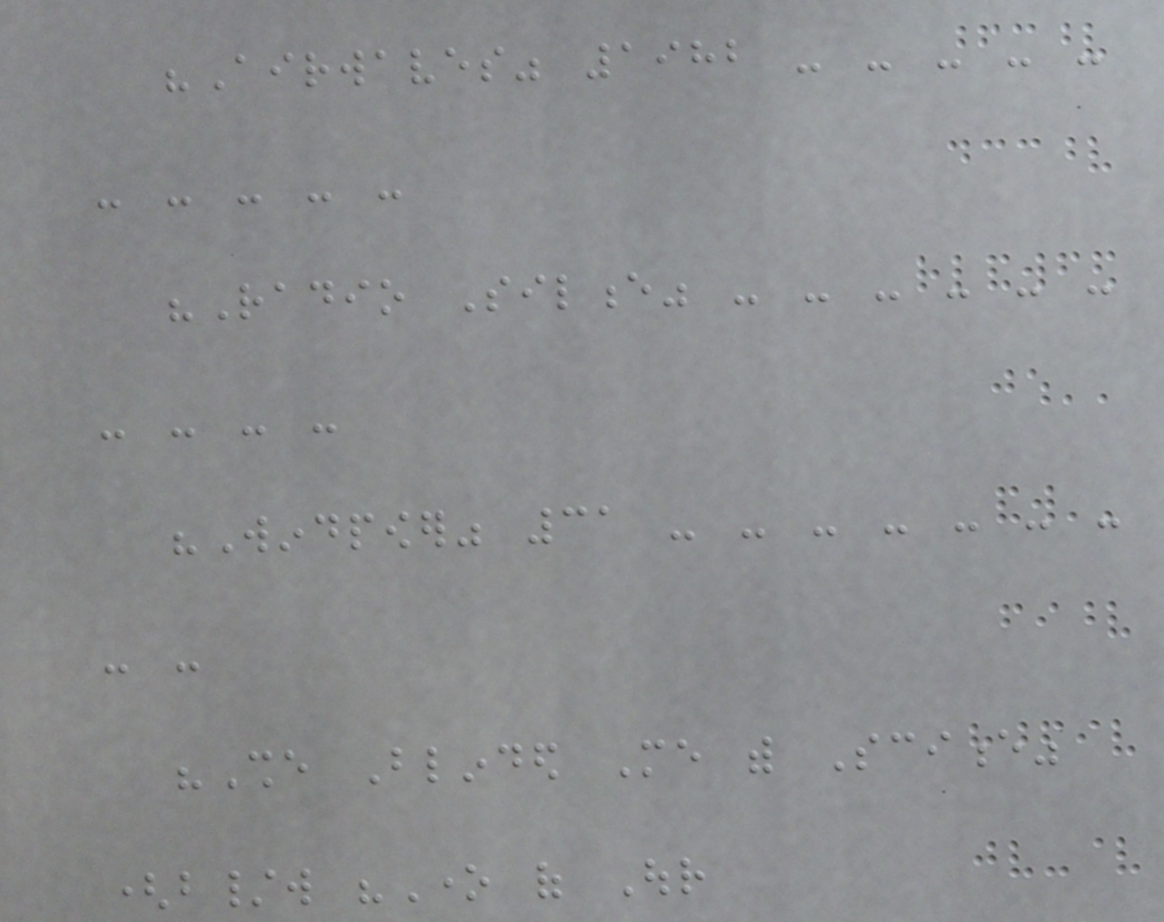"Airwaves" 1982 - - - - -
- - - - -
"Radio Silence" - - - - - -
- - - -
"Windpower" 31 - - - - - - -
- -
"She Blinded Me with Science"
(b/w "One of Our
